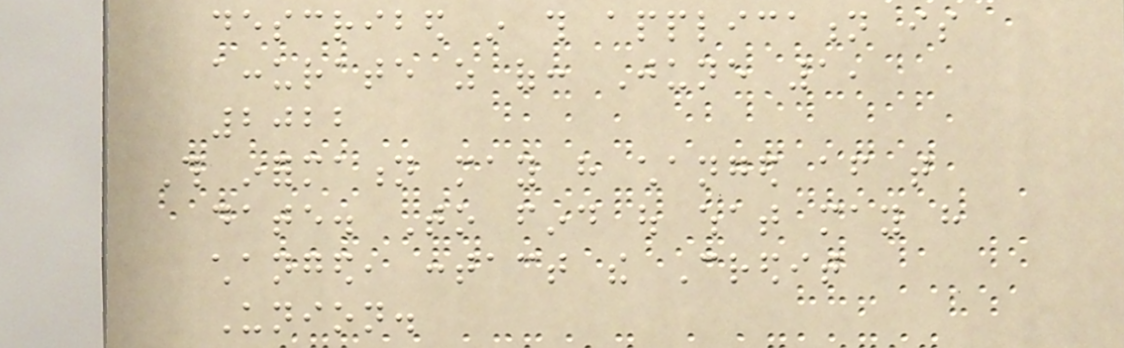described in this application is
accurate as of: June 1,
2022
This information may have changed after that
date. To find out what may have
changed, contact the Credit
Union.
